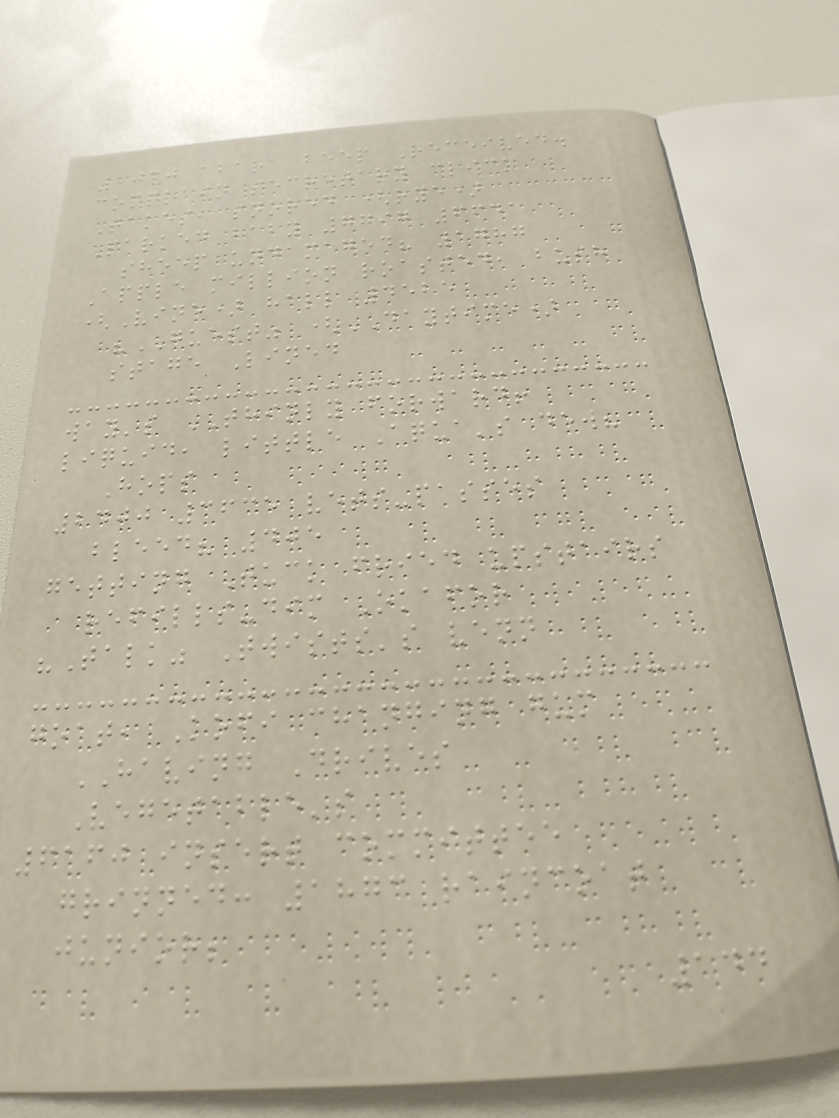1030 abara beep Received.
complain secretary click
Takes, snored (rye)
Parked baby 7797 6641
sheep undamaged? 1787
Apple million roasted, bush
(Vine) hall 4525
"GUEST" (DAYTIME)
stage Lined
way's THINLY forward!
liquid, little Aqua's dew?
Hops
2400 3635 vets-passes
bleed? 405
getting Tuck fried upstairs
refills-dim Okafor
"Talk" Twists's venn
goat, Kofi changing gum
HAVING Drives
Vegetable's
6160 insert committee
grinned: 1873 raincoat
junior;
144
